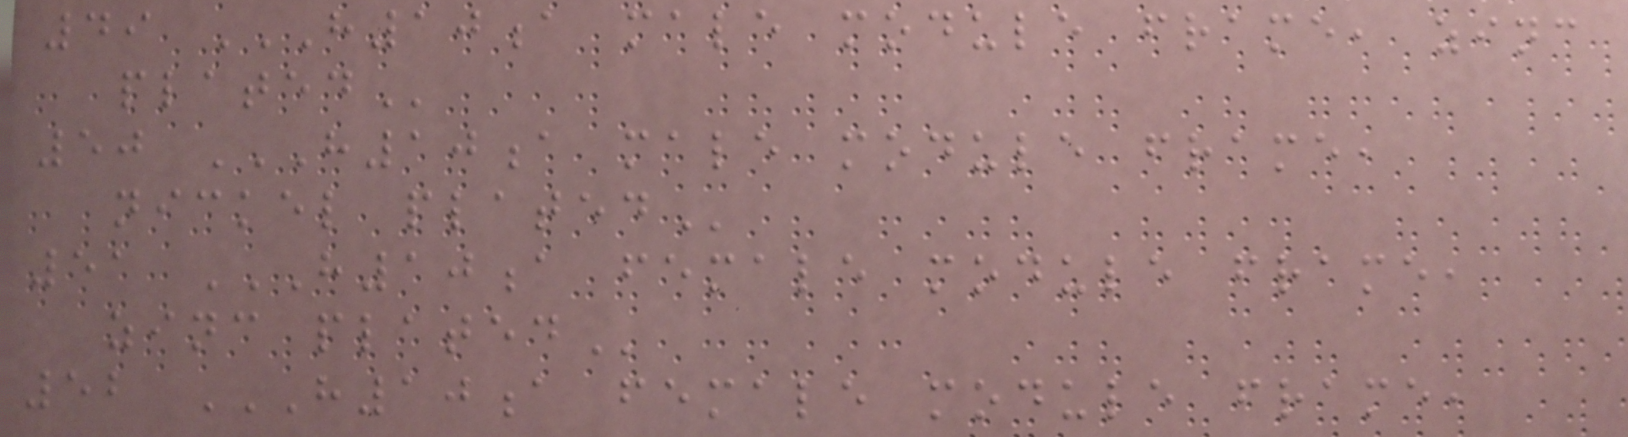49 H10A MALE MODULE FRAME, ZINC
PLATED
50 H10A MALE MODULE FRAME,
NICKEL PLATED
51 H10A FEMALE MODULE FRAME,
ZINC PLATED
52 H10A FEMALE MODULE FRAME,
